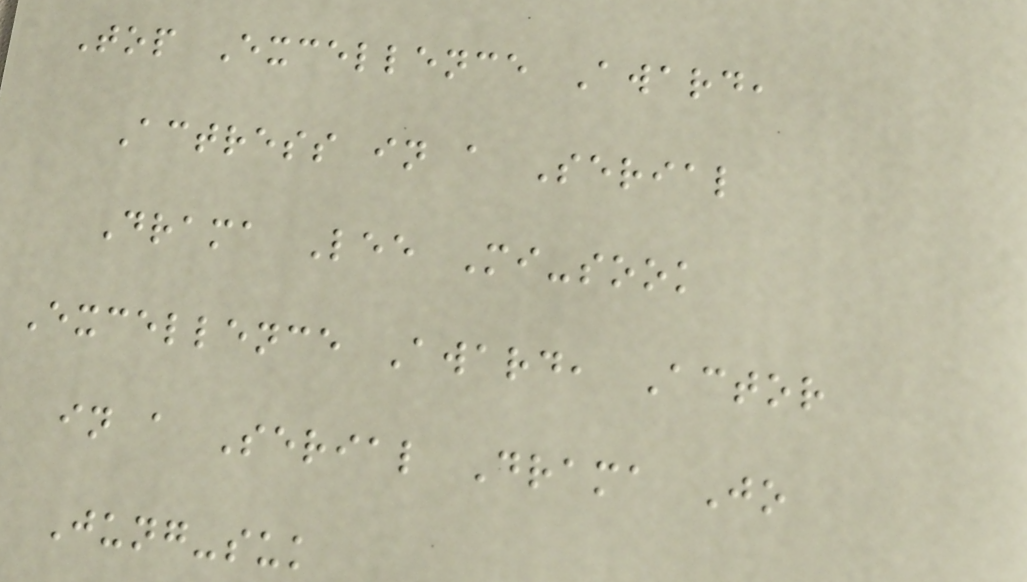Top Excellence Award,
Actress in a Serial
Drama Lee Mi-sook
Excellence Award, Actor
in a Serial Drama Jo
Jung-suk
